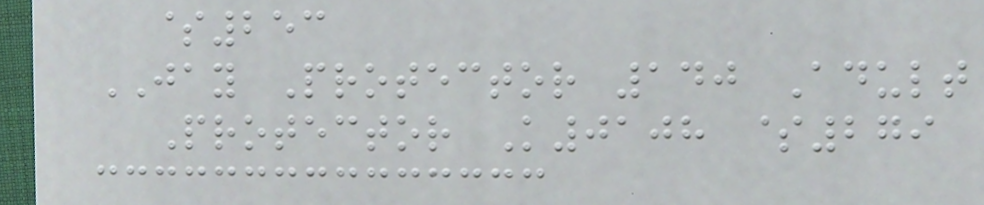$253
JAY Protector 140 Adult
Protector K0108 $279
